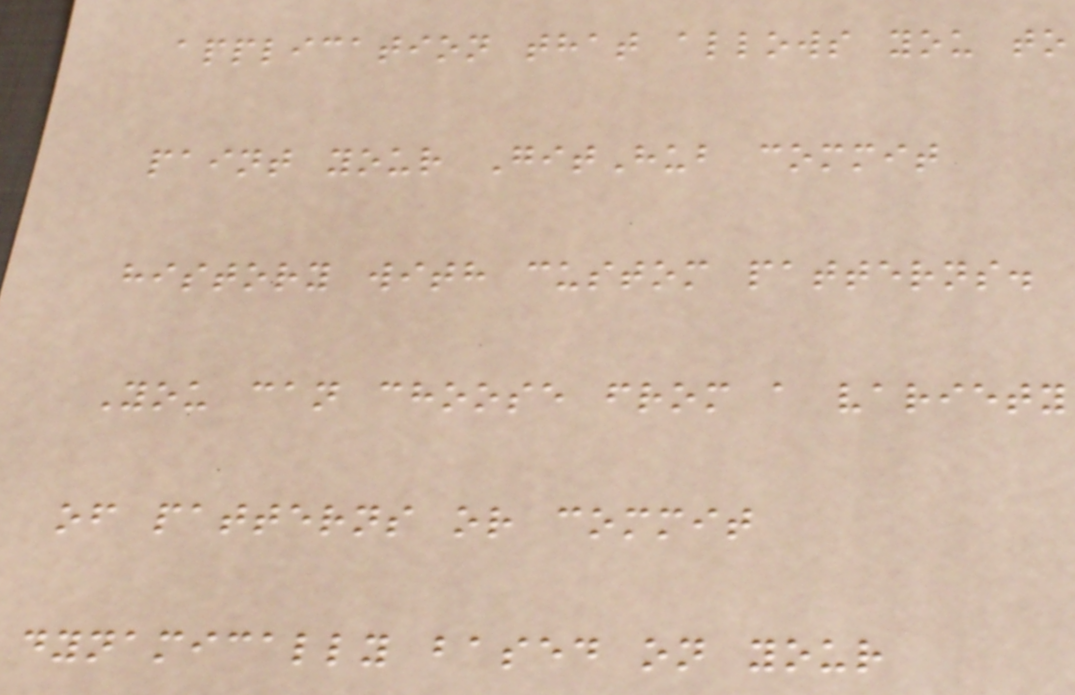application that allows you to
paint your GitHub commit
history with custom patterns.
You can choose from a variety
of patterns or commit
dynamically based on your
